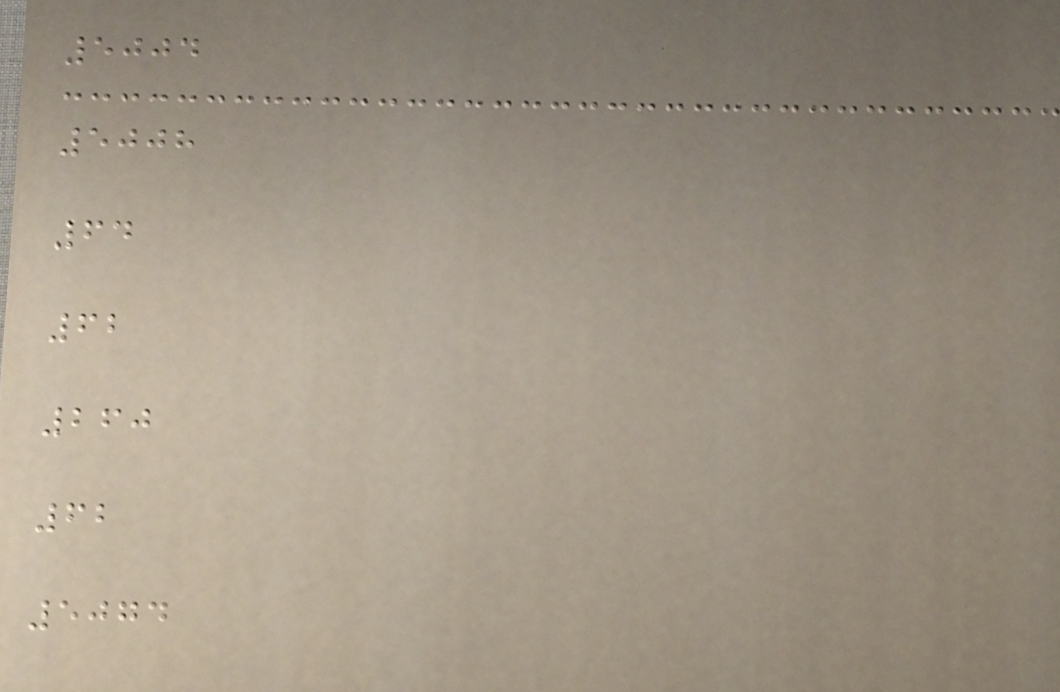5004
5008
64
62
260
62
5074
